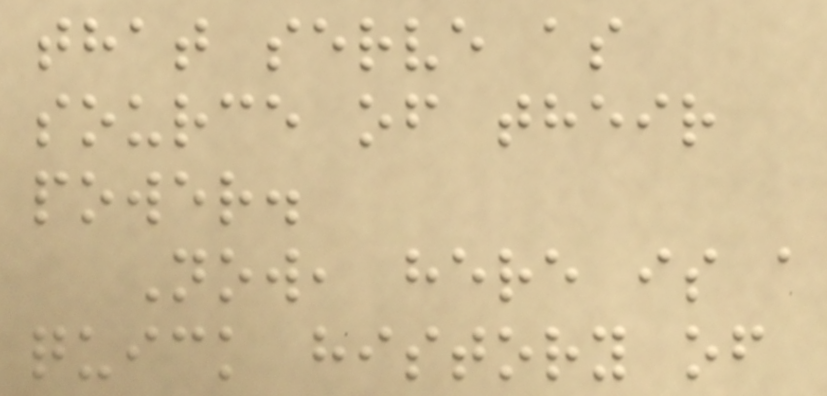that serve as
source of their
power.
Now, here is a
quick history of
